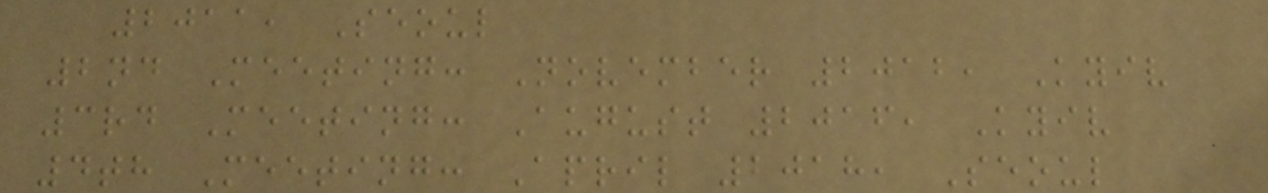2011, Seoul
2nd Meeting: November 2012, Kyiv
3rd Meeting: August 2016, Kyiv
4th Meeting: April 2018, Seoul
